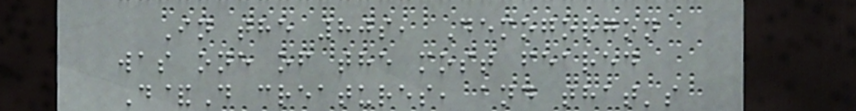In the 80s, Demogorgon
was one of the most feared
D&D creatures, and that's
